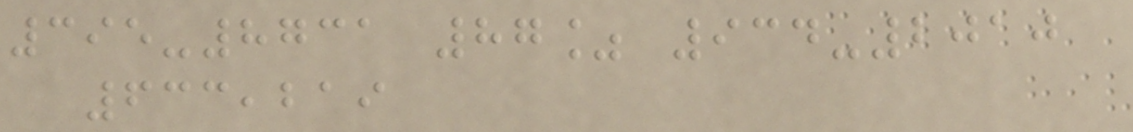395-8731 87% 934-2010
633,219
